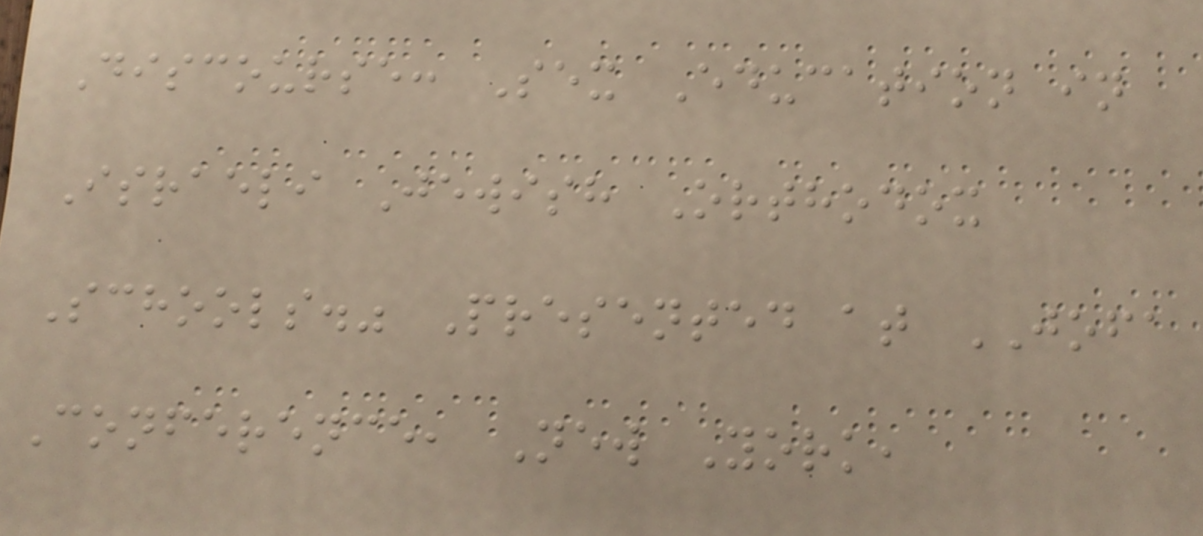Discourse: Sex Education in
Israeli Jewish Orthodox
Schools." Presented at JOFA
Conference, New York,
